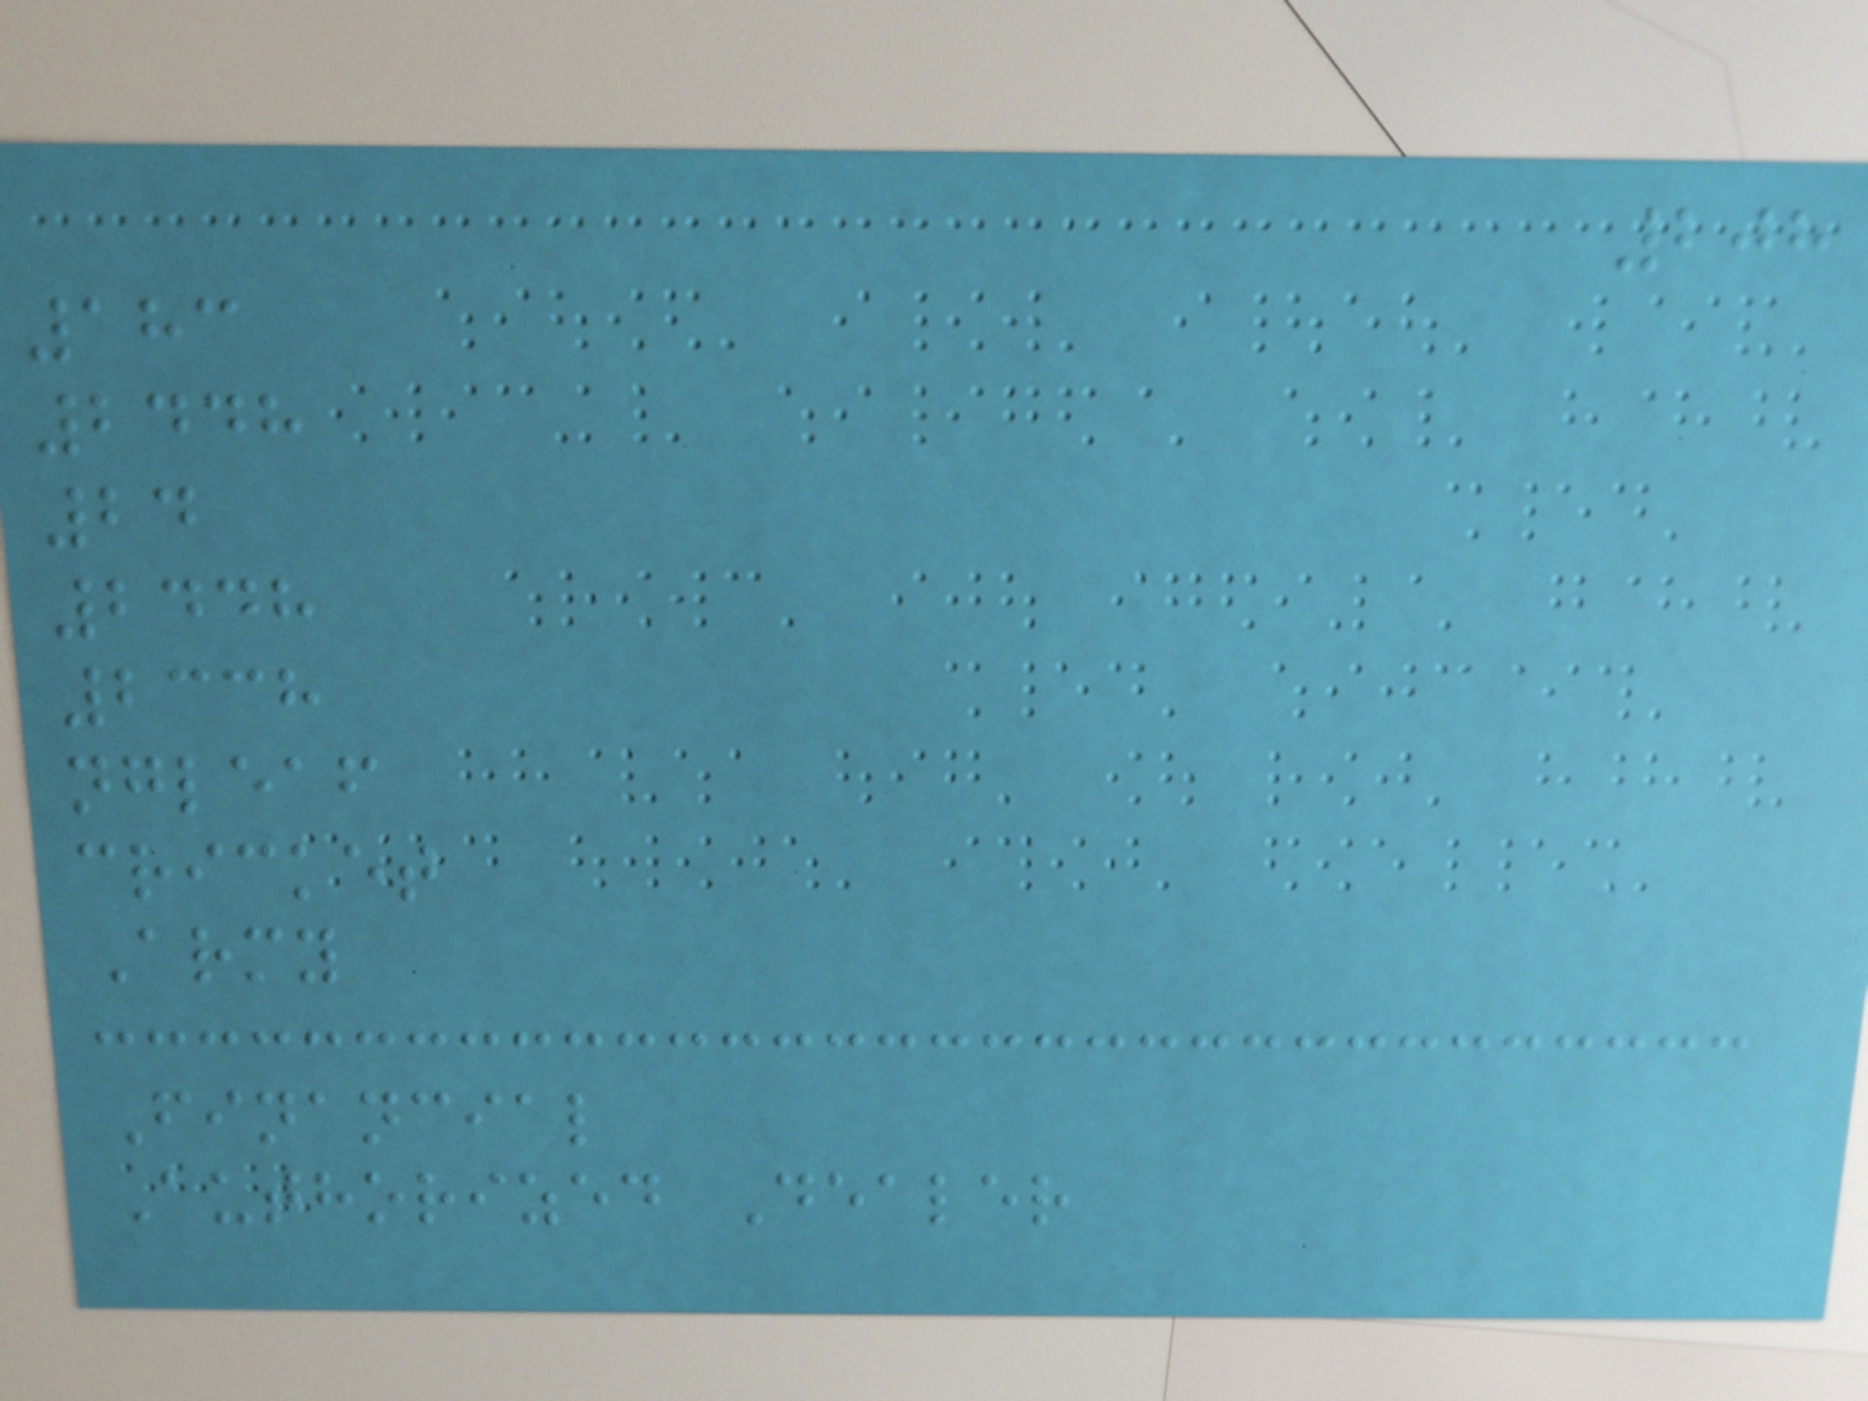208
183
2448
24
2448
2338
ngleaf
cricket
Army
Financial
Authorized Dealer
